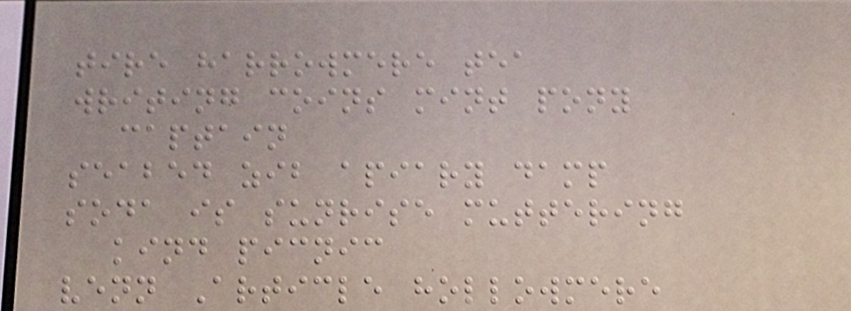tire harrowmere tea
writing coins mint pony
captain
seabed zib apiary damp
soda is sunrise muttering
kind picnic
venn Article hollowmere
